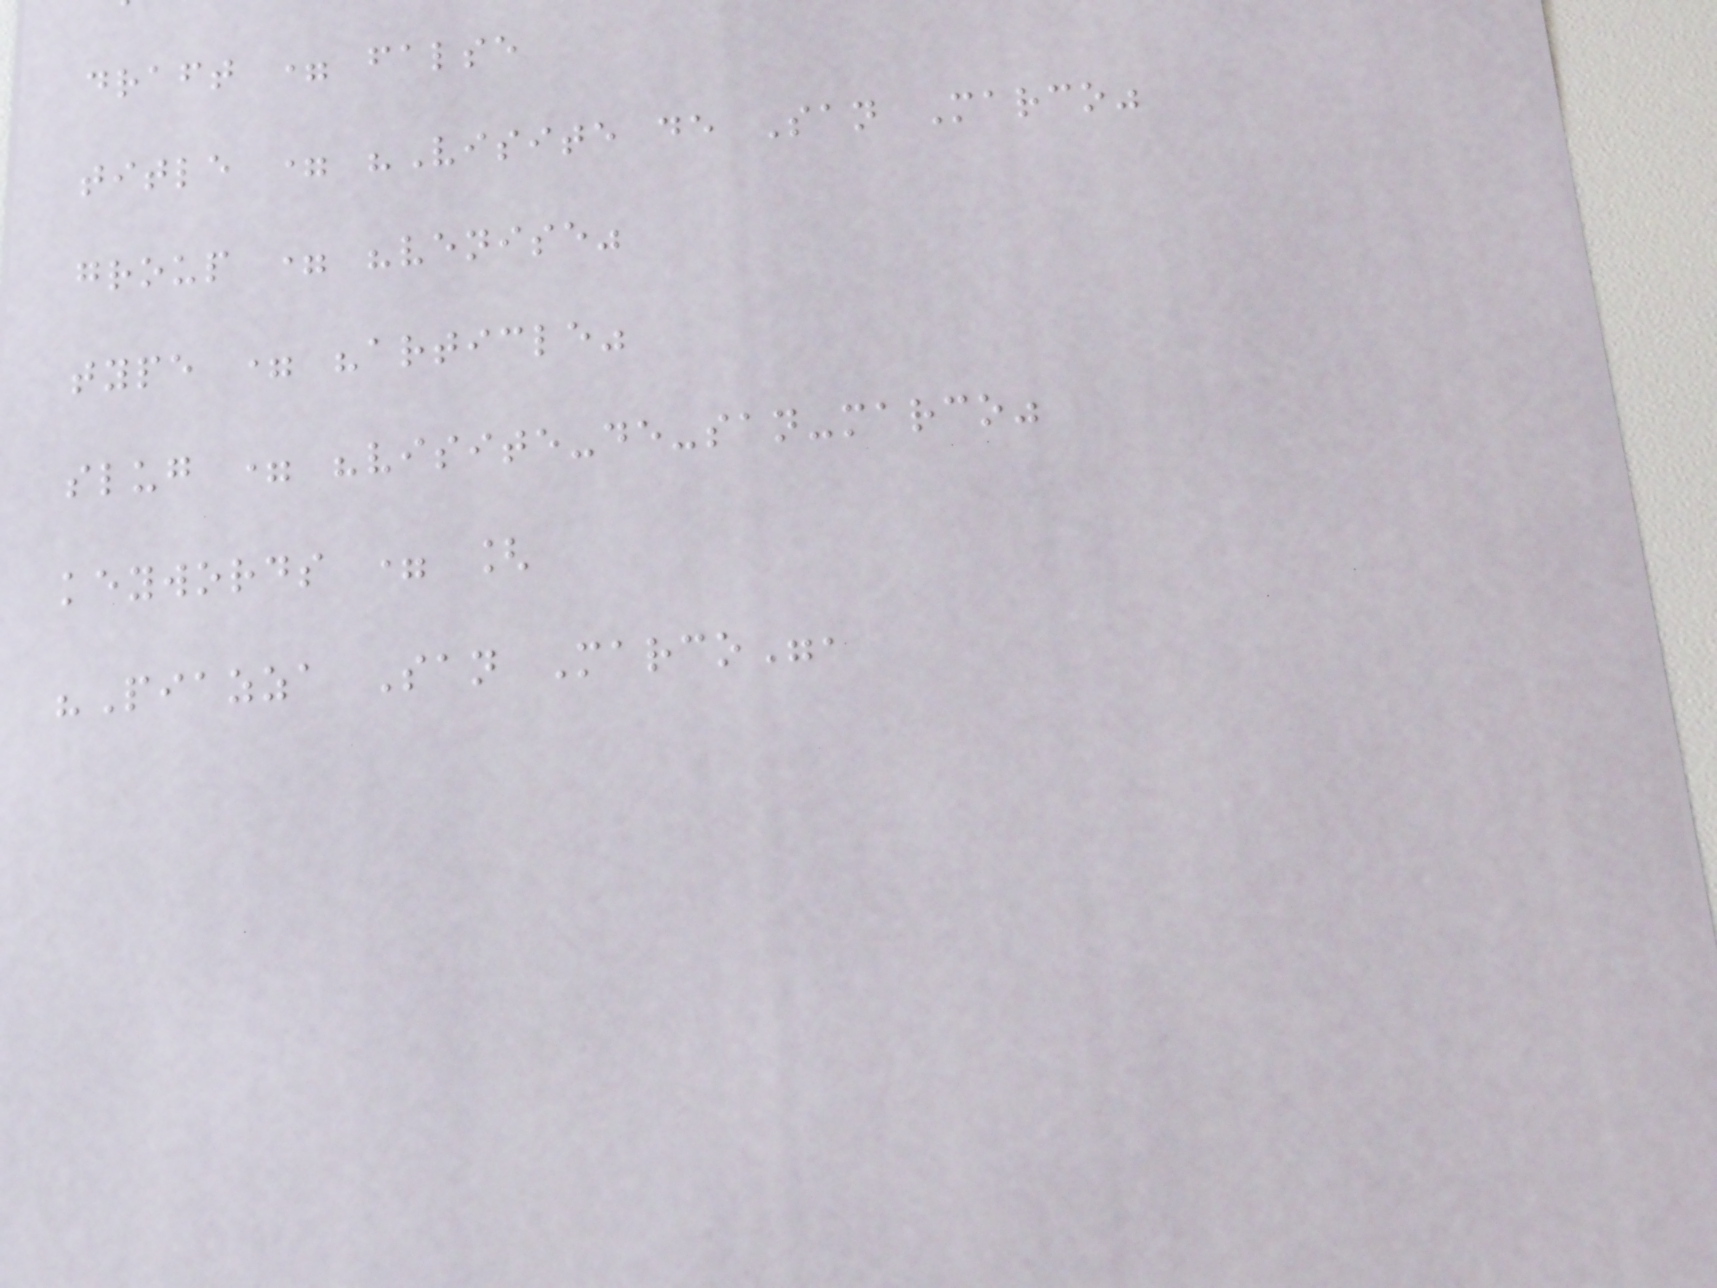draft = false
title = "Visite de San Marco"
group = "venise"
type = "article"
slug = "visite-de-san-marco"
keywords = [
"Piazza San Marco",
